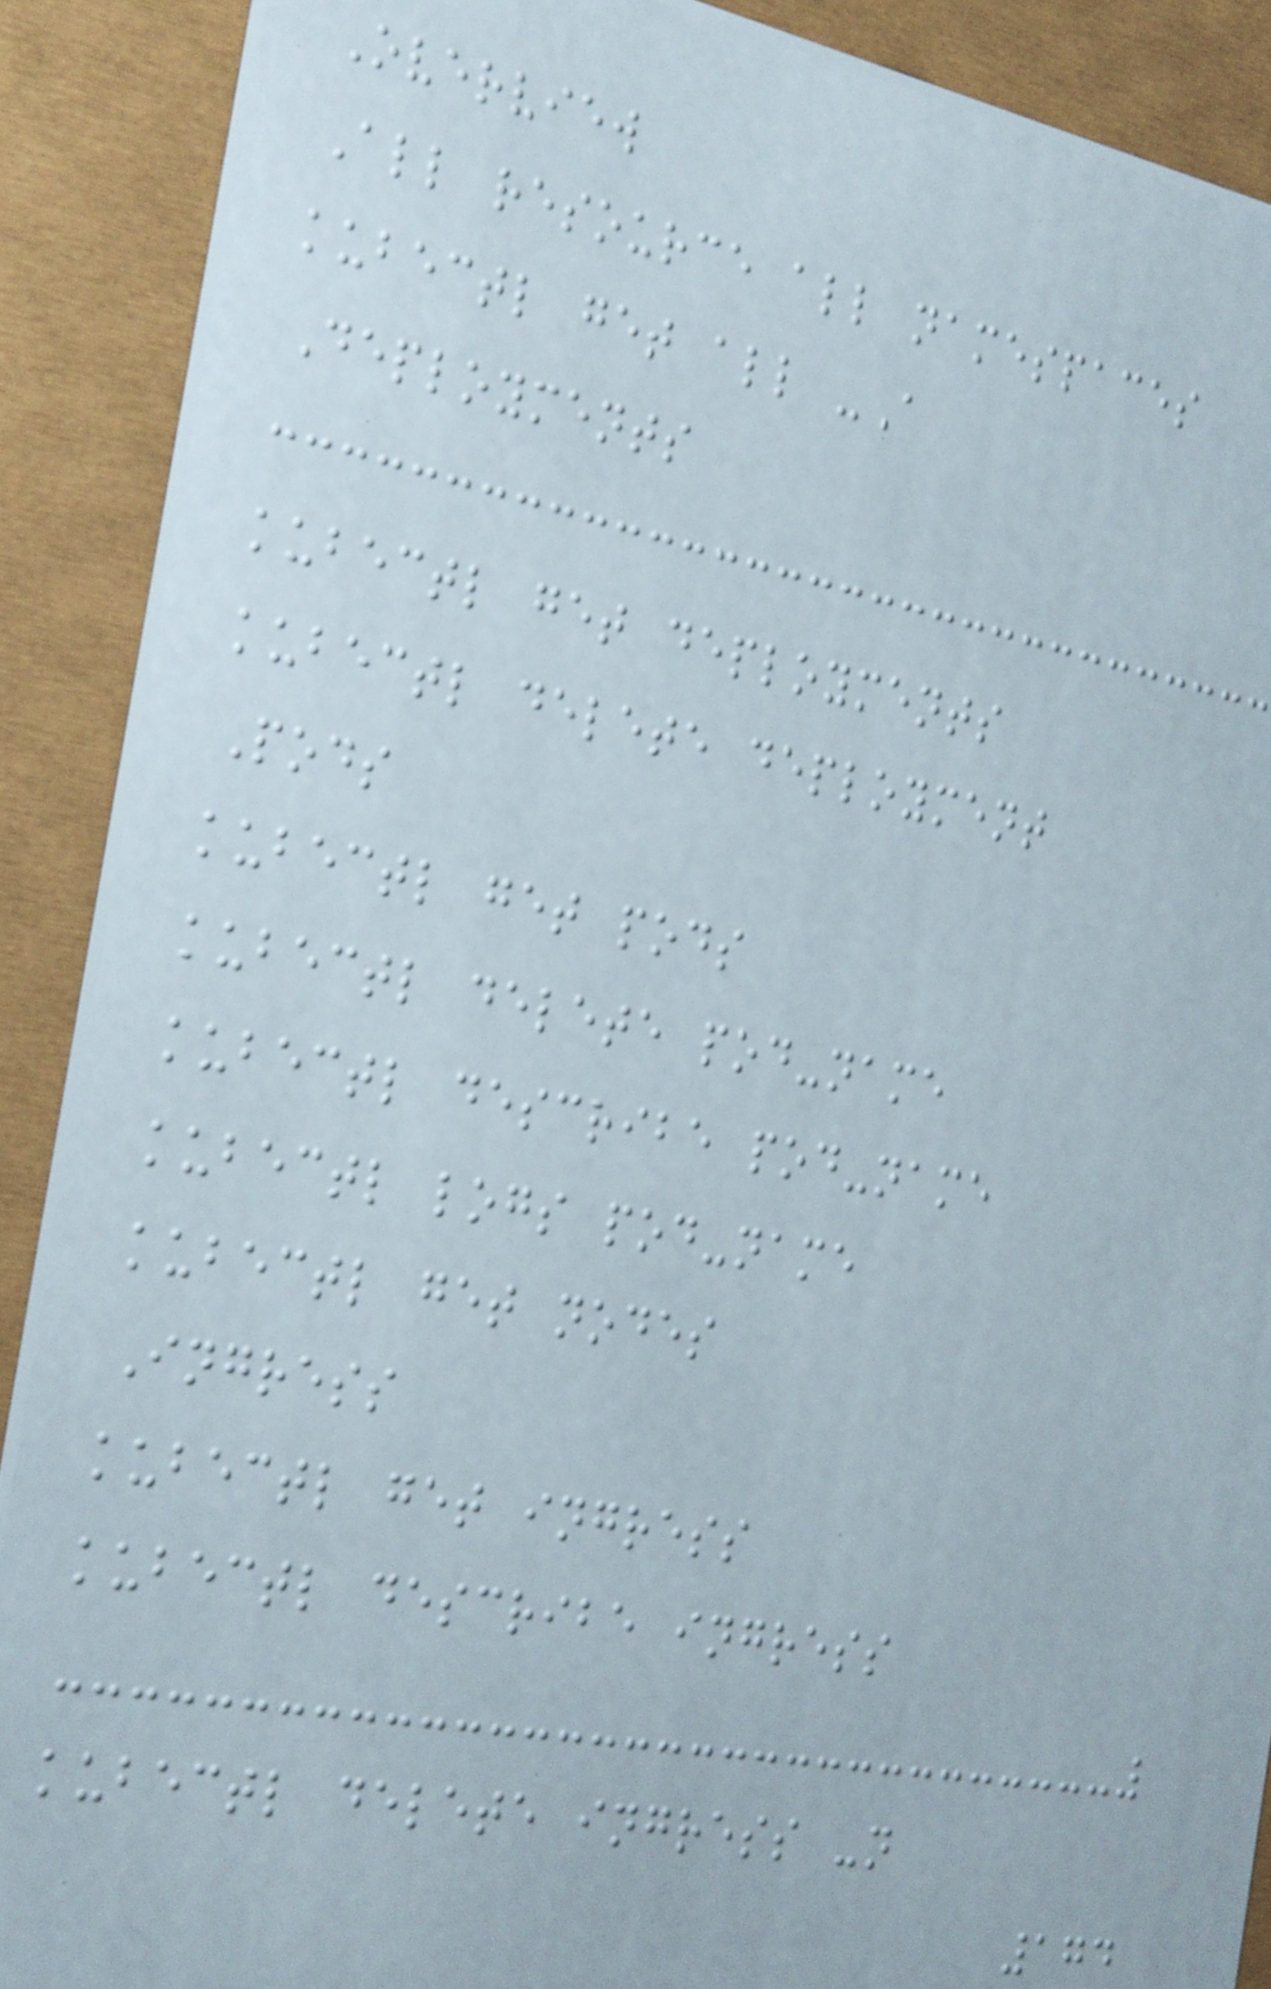Overview
All resource all namespaces
kubectl get all -A
Deployments
kubectl get deployments
kubectl delete deployment
Pods
kubectl get pods
kubectl delete pod-name
kubectl describe pod-name
kubectl logs pod-name
kubectl get nodes
Ingress
kubectl get ingress
kubectl describe ingress
kubectl delete ingress -n
174
